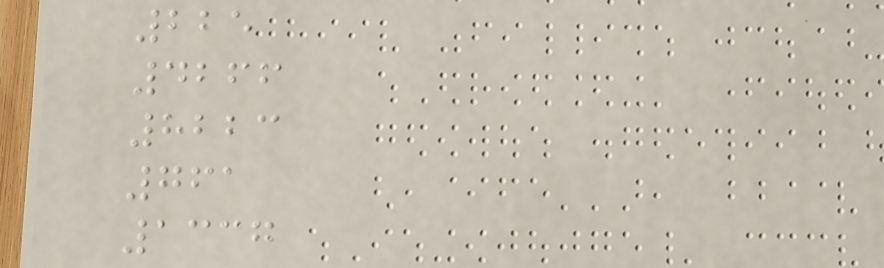225
4266
8223
761
1337
